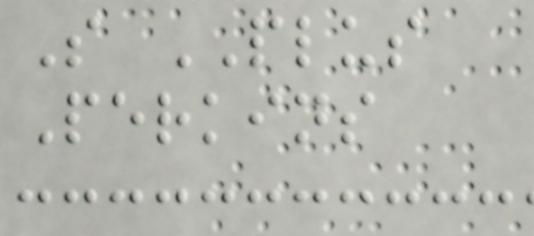S PLUS
Perkins
